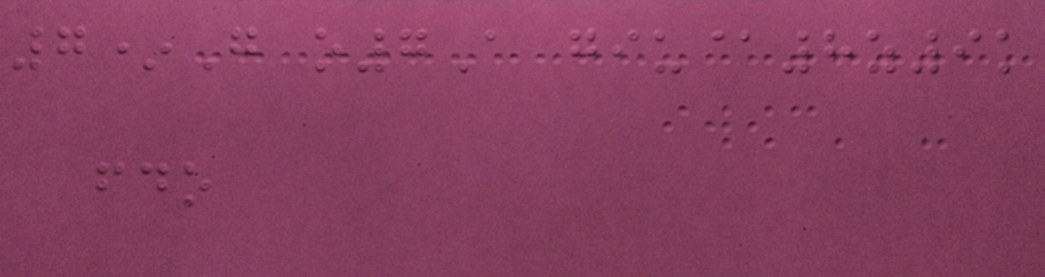7*G o7A giu@8z9k
fdo
